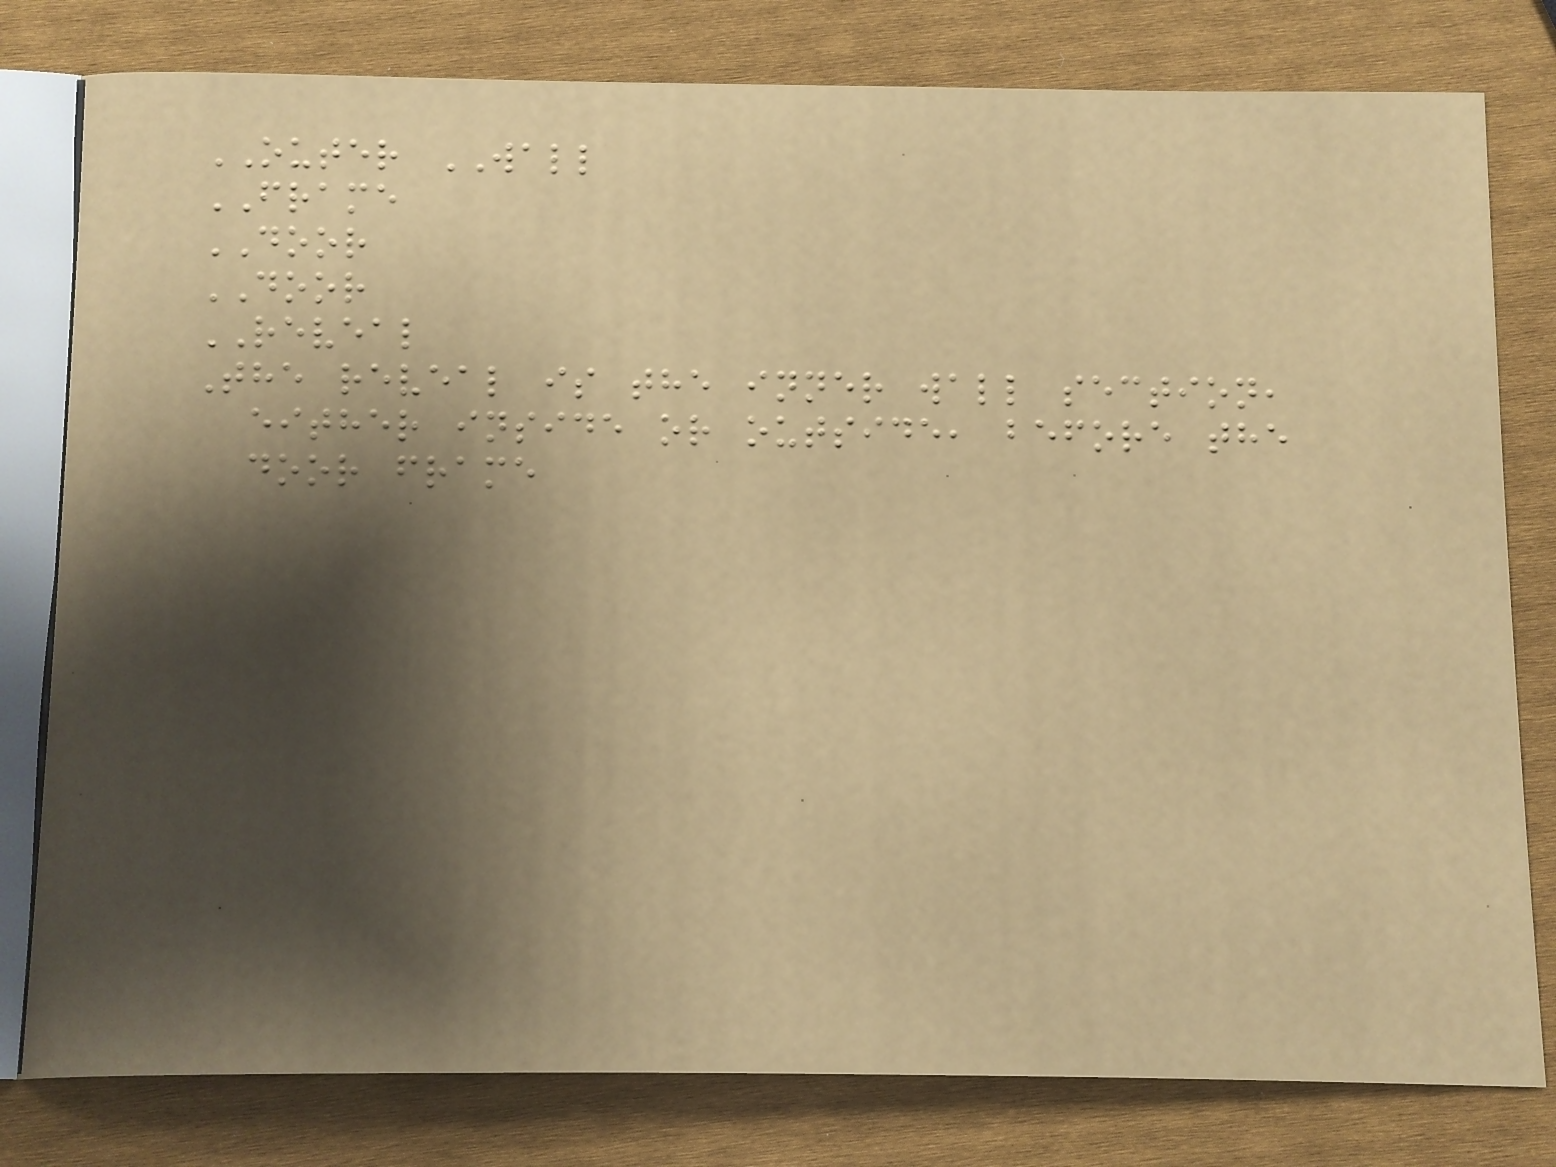OUTER WALL
FRAME
DOOR
DOOR
REVEAL
The reveal is the inner wall section,
either inside or outside, before the
door frame
